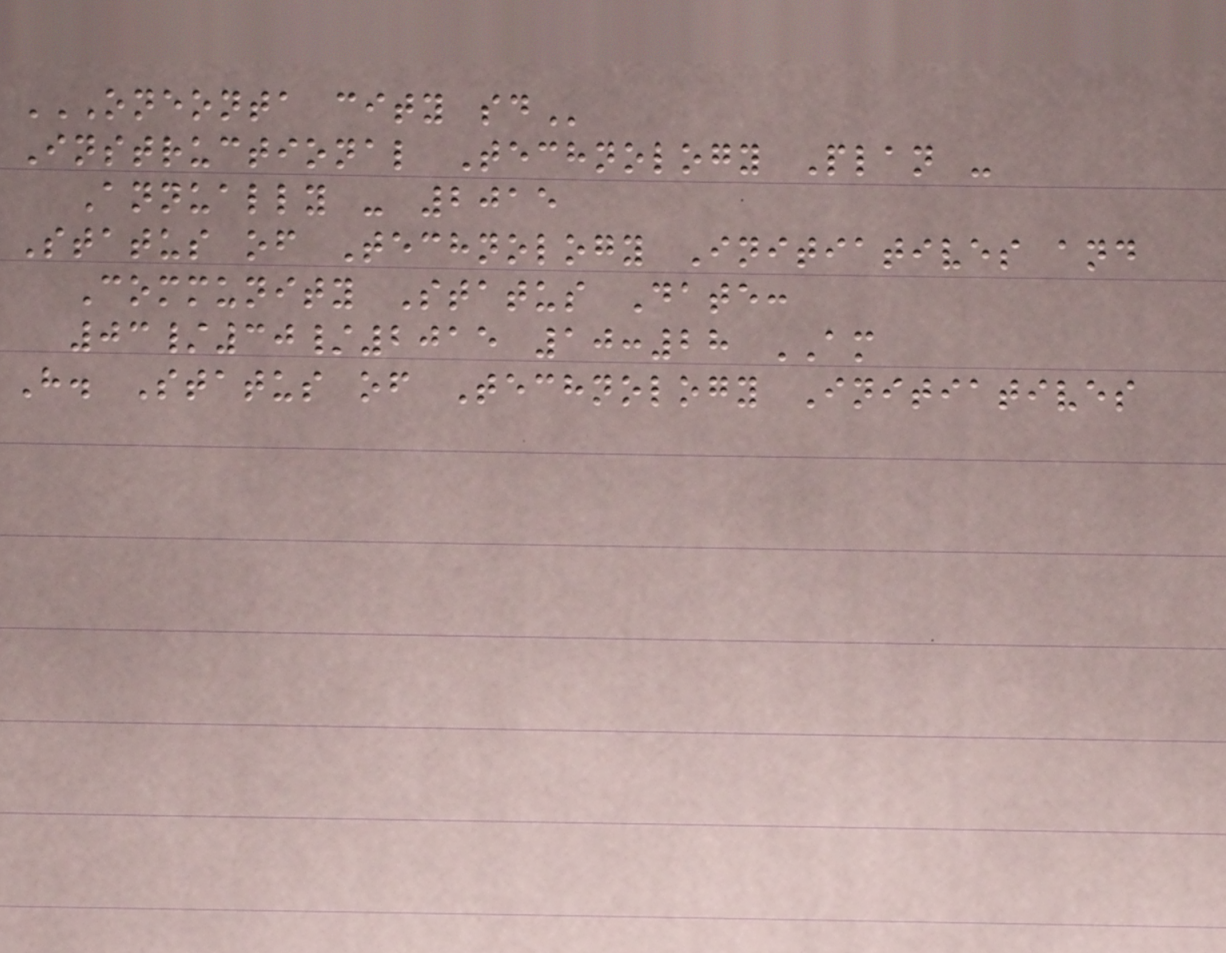ONEONTA CITY SD
Instructional Technology Plan -
Annually - 2015
Status of Technology Initiatives and
Community Status Date:
03/30/2015 10:28 AM
H. Status of Technology Initiatives
